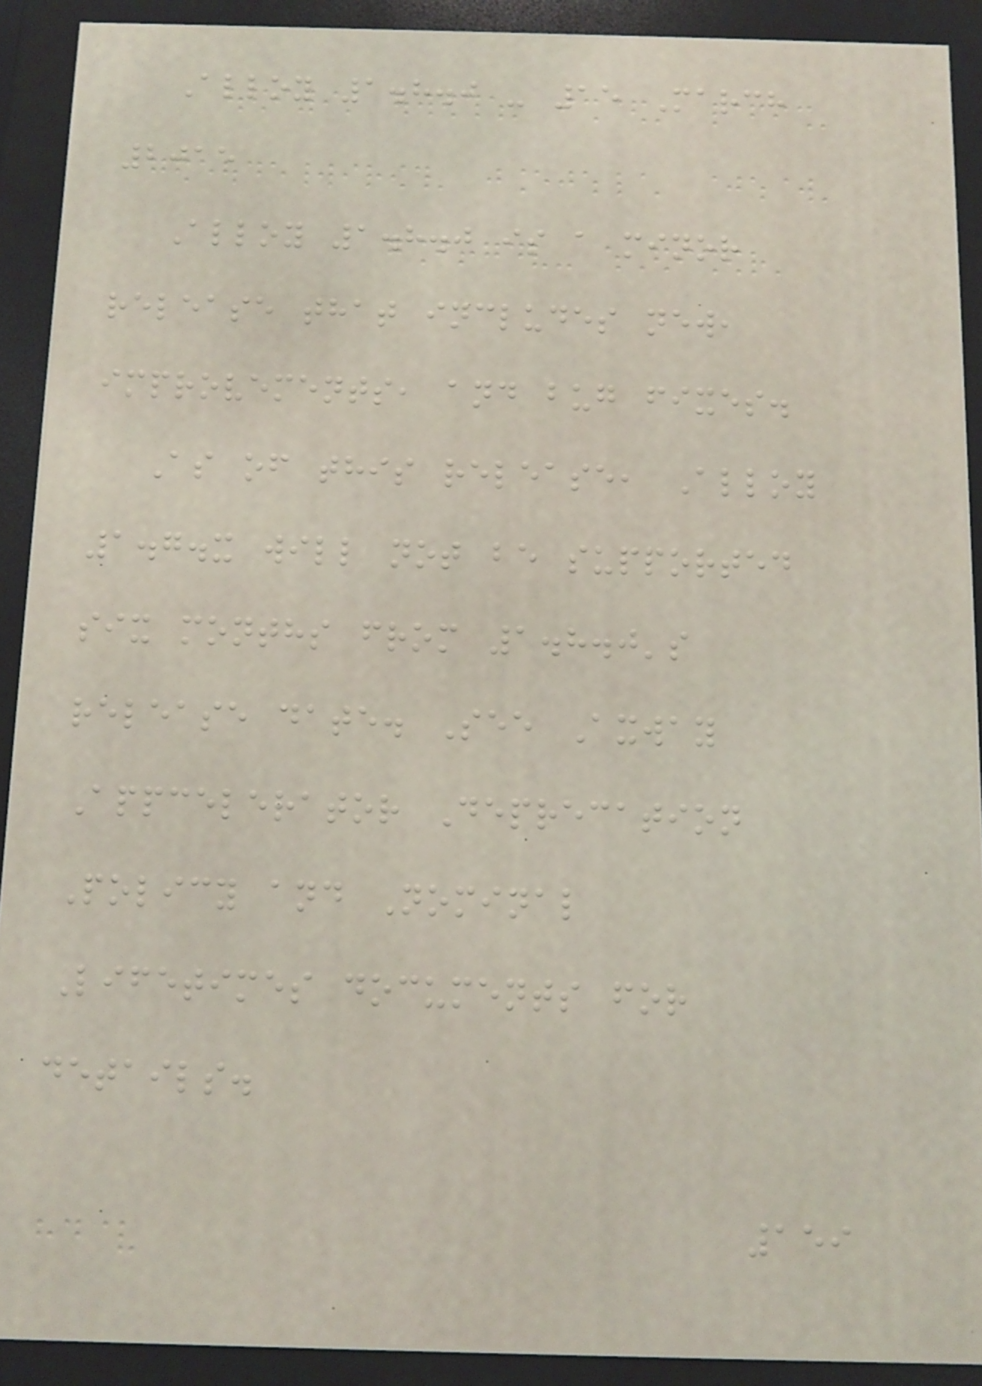Alloy 1.8.0 - 15 March
2015
Alloy 1.8.0 is a minor
release that includes new,
improvements, and bug fixes.
As of this release, Alloy
1.7.x will not be supported
six months from 1.8.0's
release date. See Axway
Appcelerator Deprecation
Policy and Nominal
Lifetimes documents for
details.
159
